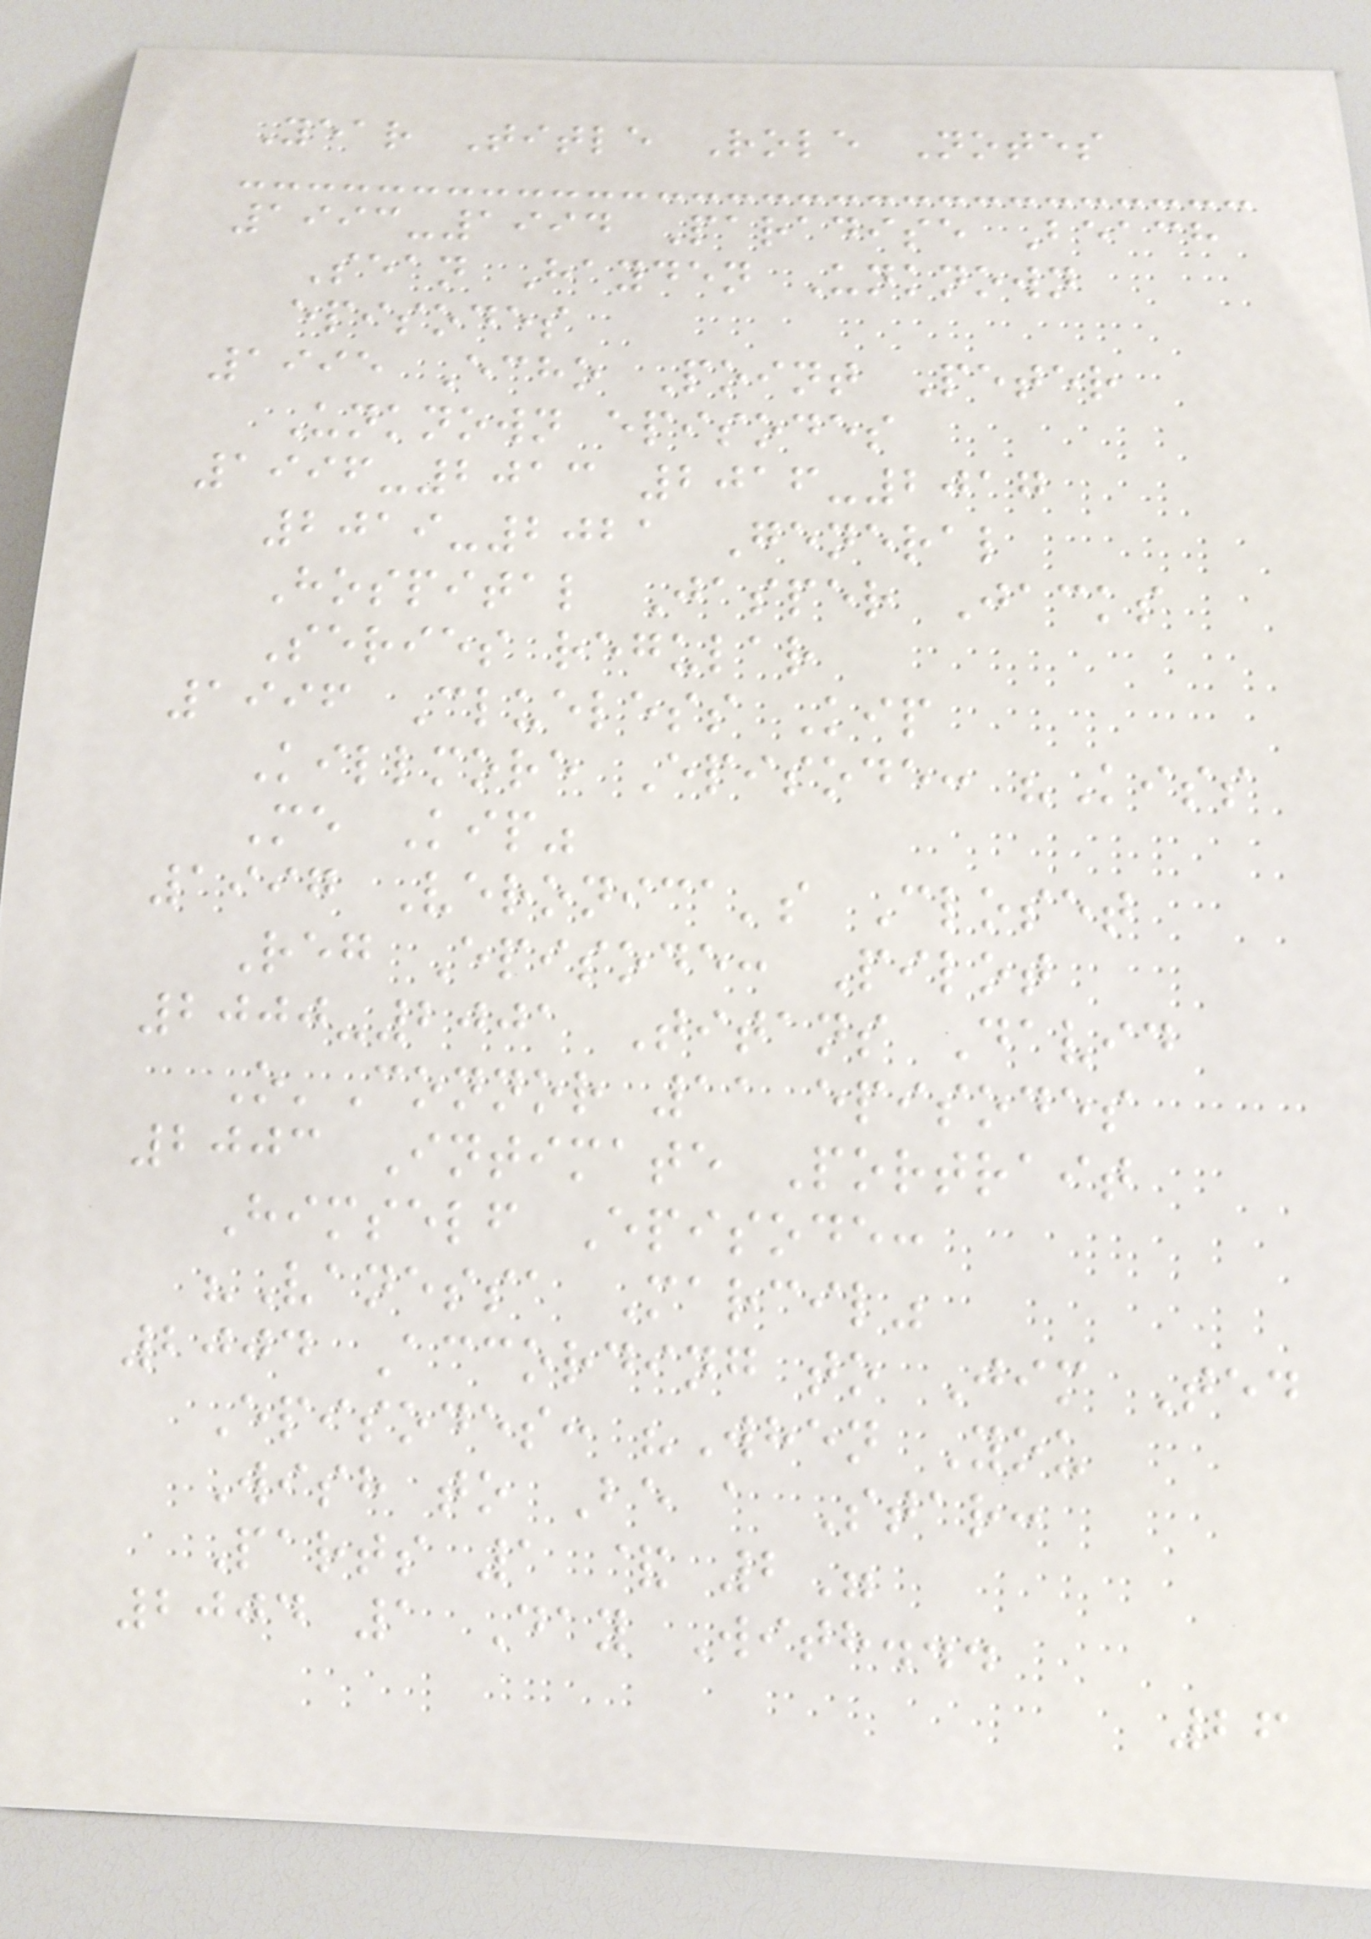Year Title Role Notes
1993-1994 Paradise Beach
Sean Hayden Unknown
episodes
1995 Echo Point Peter
Unknown episodes
1996-2013 2016-2017
2019-2021 General
Hospital Jasper Jacks
Series regular
1996 Clueless Kip
Killmore Episode: "Kiss
Me Kip"
1997 Veronica's Closet
Reg Episode: Pilot
2000-2001 Titans David
O'Connor 11 episodes
2003 Intimate Portrait
Himself Episode:
"Vanessa Marcil"
2004 According to Jim Ted
Episodes: "When You
Wish to Be a Star:
Parts 1 & 2"
2004 1 Day With...
26
